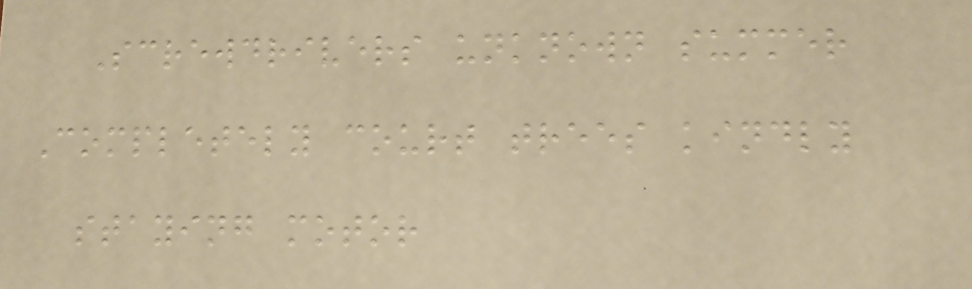Screwdrivers unknown summer
Completely court trees kindly
staying motor
